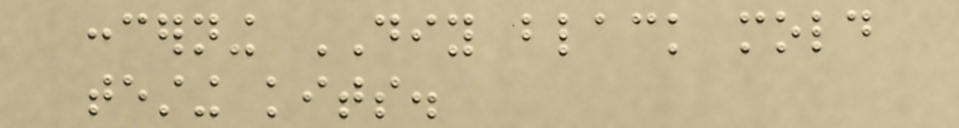concerning DIY black mold
testing kits.
